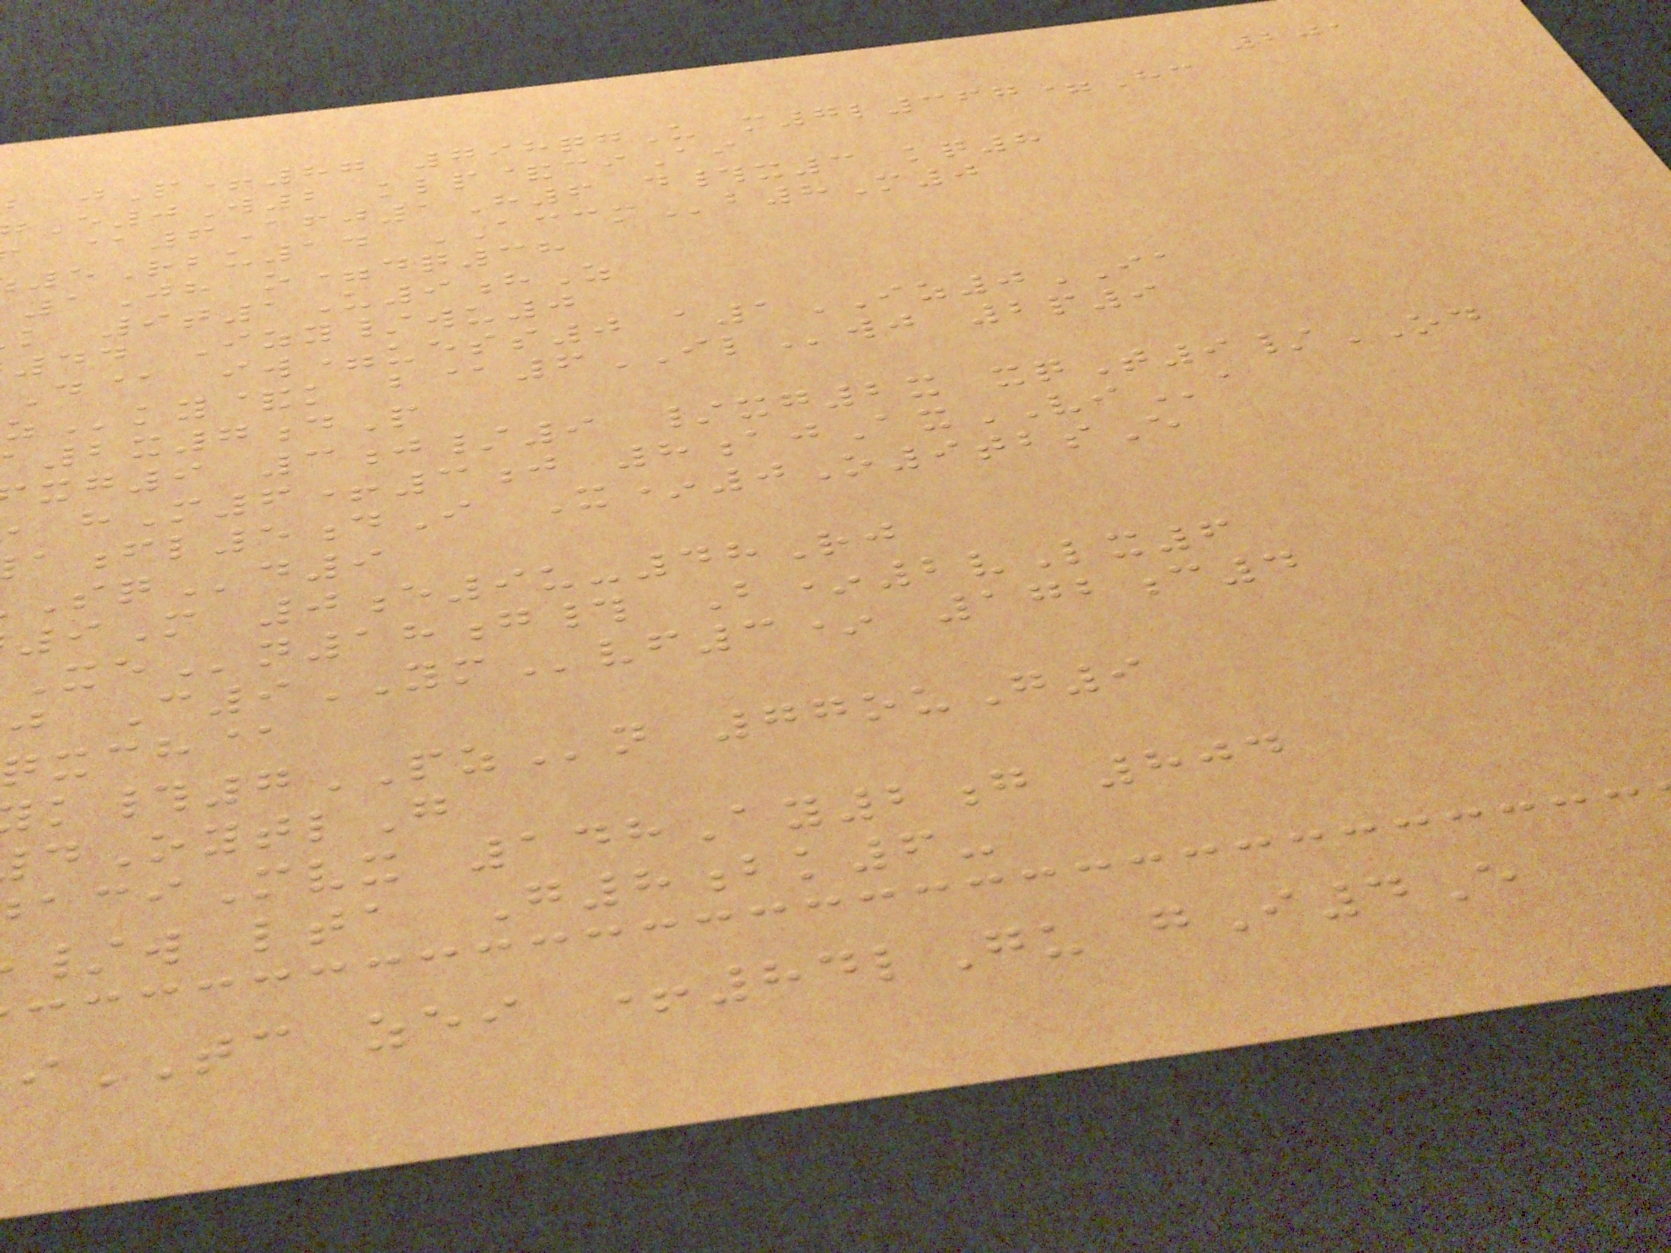201
b jP+87 798qgU m7l367=Hc
E0W2 klp&ciAi
@6Afj1H6 d#x3 kq8
5Rbu14 ACCMb8M0
1Jh o=dq38
k 9t1U9hZ
44 Izy/wu0
D@ iw=uess0 a1IZ0IA
ky&k b@6ILwj 2p9
2x7dP
xg9 3j/9 /xg2x xqT9/OD
hM6+3j 8ajAxVIa
fl5dI X*0O9tbsE
9M 0e9u-48Rj
n18g# B*2vLx6
j C9YMvf3* 172c4
qxch@
k#7PZn 77ouG9
OytlG
Mvx 148Ay2g 804
/w lta G8bk6-
TC zei +84lGu gI4E
